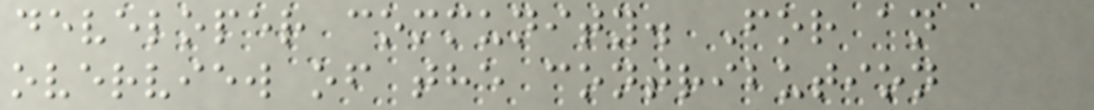developer community. For an
overview of the contribution
